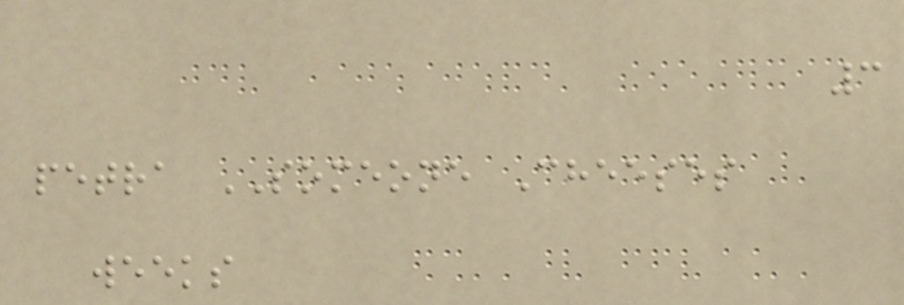3
petra SOMEONE Cheeses
weeks
